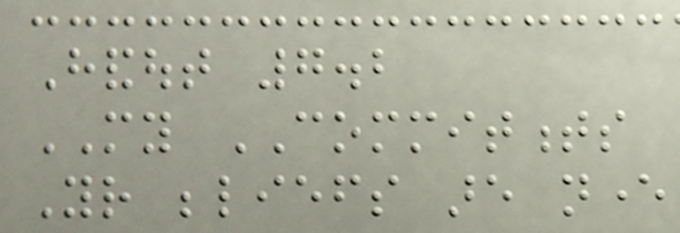Handout 7.2
MY COMMITMENTS
Your beliefs are never
